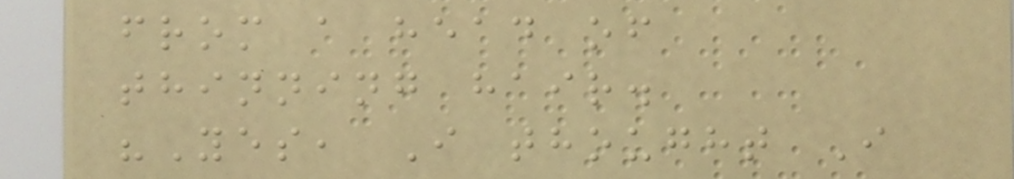from a head of
thinning hair.
"Yes, I thought I
